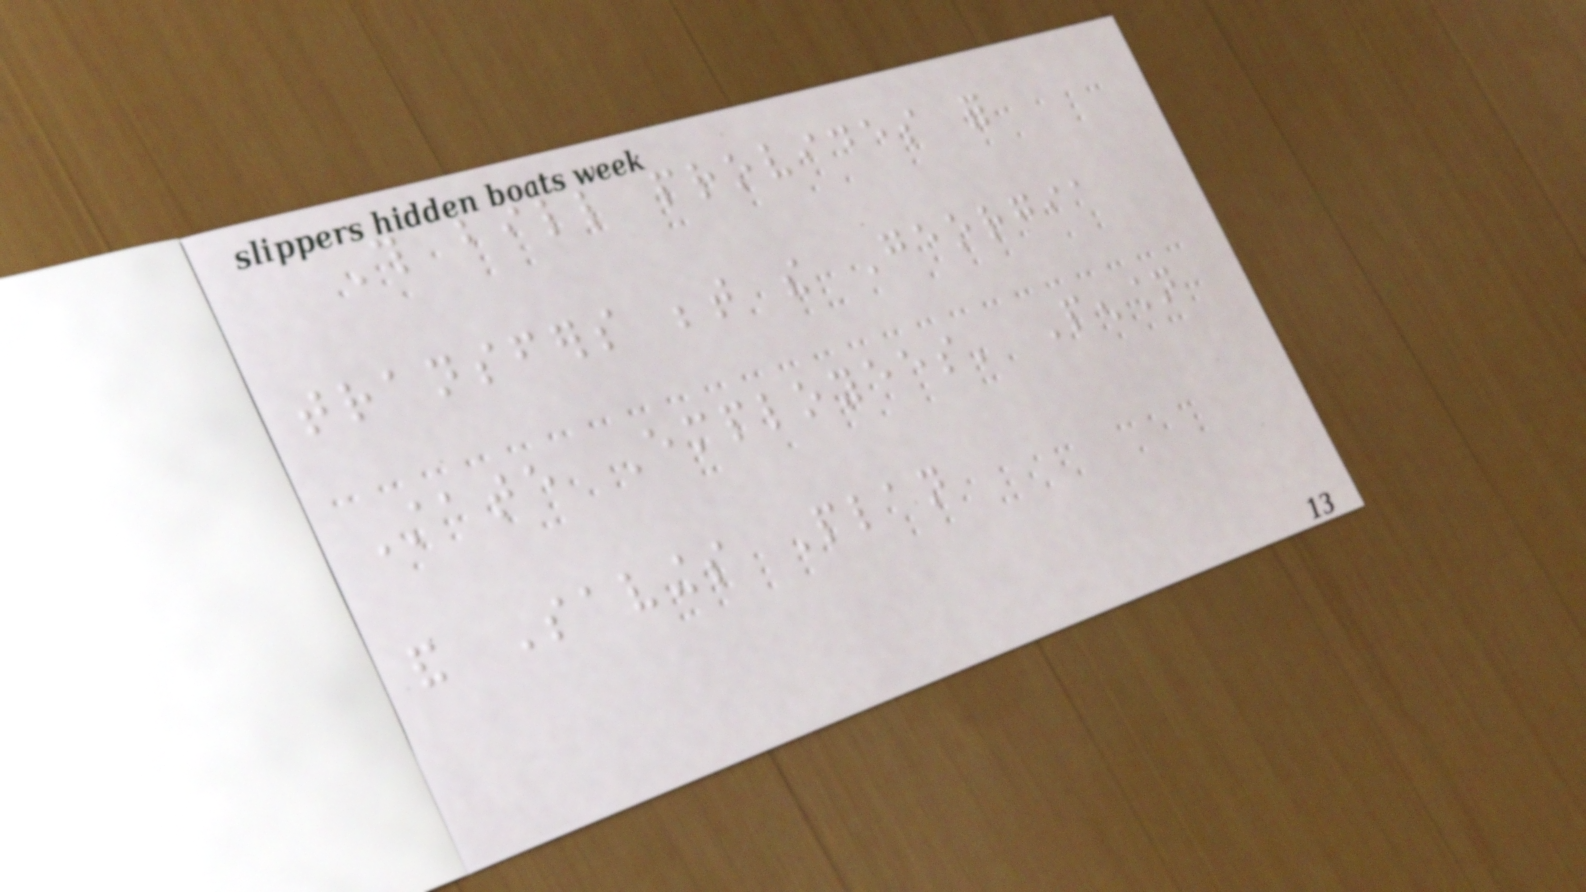This bill provides for
transfers between the Georgia
State Employees' Pension
and Savings Plan
